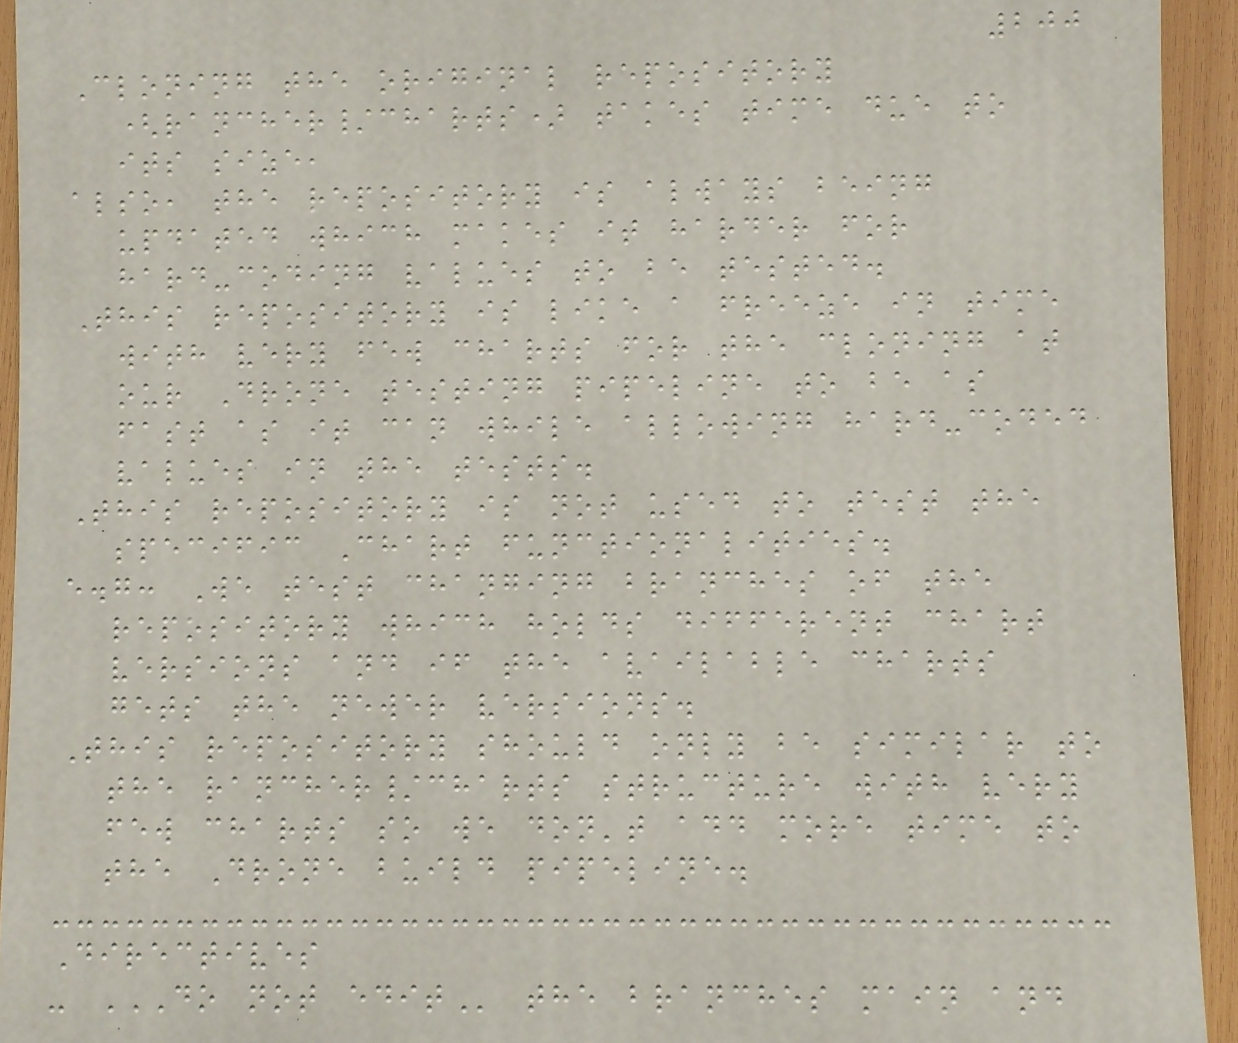200
Cloning the original repository
(rancher/charts) takes time due to
its size,
also, the repository is always being
updated which makes it harder for
hard-coding values to be tested.
This repository is like a freeze in time
with very few charts for the cloning at
our Drone testing pipeline to be as
fast as it can while allowing hard-coded
values in the tests.
This repository is not used to test the
specific Chart functionalities.
e.g: We test changing branches of the
repository which holds different chart
versions and if the available charts
gets the newer versions.
This repository should only be similar to
the rancher/charts structure with very
few charts so we don't add more time to
the Drone build pipeline.
Directives
- DO NOT EDIT the branches main and
